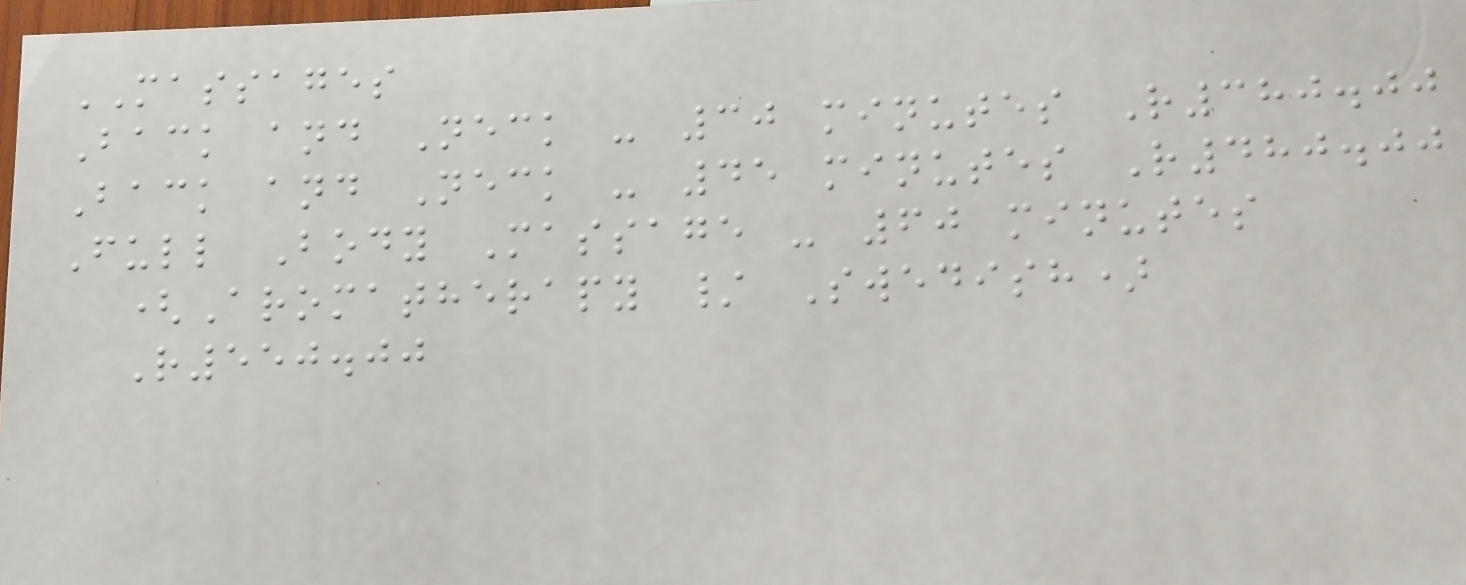MASSAGES
Back and Neck - 30 minutes R380.00
Back and Neck - 45 minutes R480.00
Full Body Massage - 60 minutes
(Aromatherapy / Swedish)
R550.00
